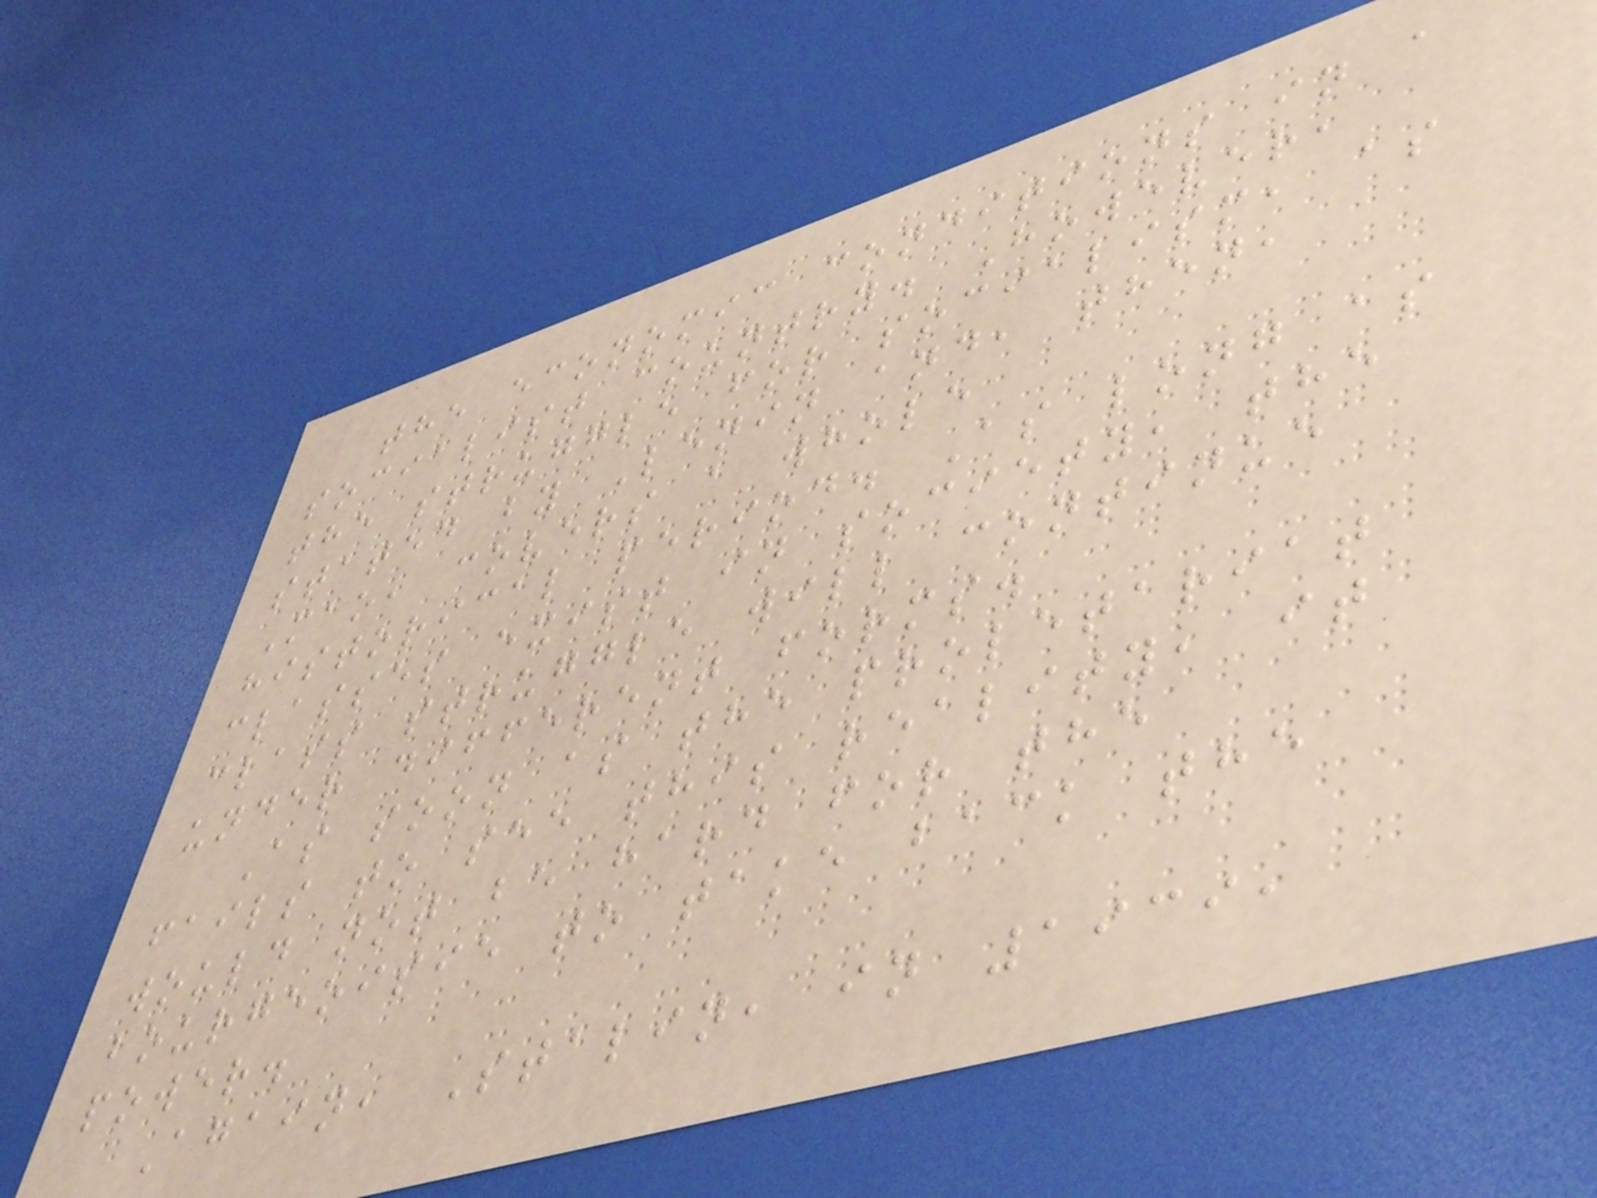the economic conditions in a
socialist country. However,
the struggle for socialism, as
stated by Lenin and, then,
Mao, covers a whole
historical period. As long as
classes exist in society, the
class struggle will continue
under different forms.
As soon as the proletariat
fails to see this reality, it
would not be hard for the
bourgeoisie to take back the
power.
Again, Stalin, in 1939,
